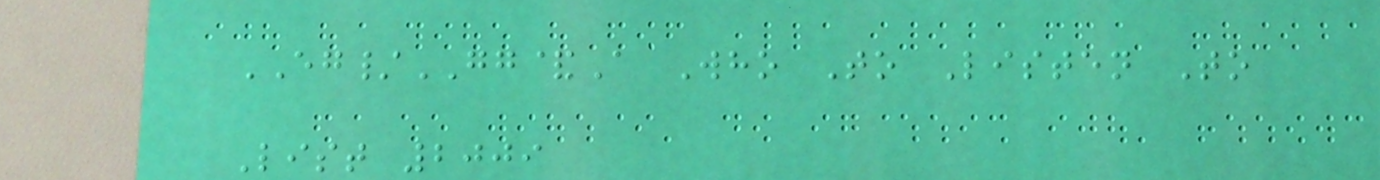EG/GG&A Who To Listen To
List 2009
